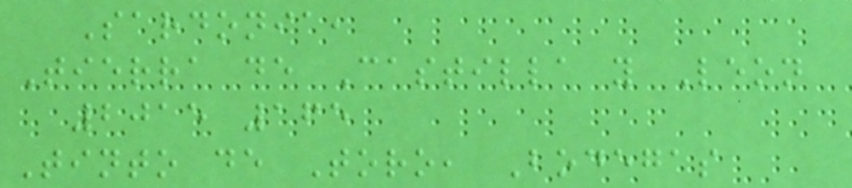Sardonia,
Tierra de Castilla y Leon
2015 165
Tinto de Toro, Bodegas
